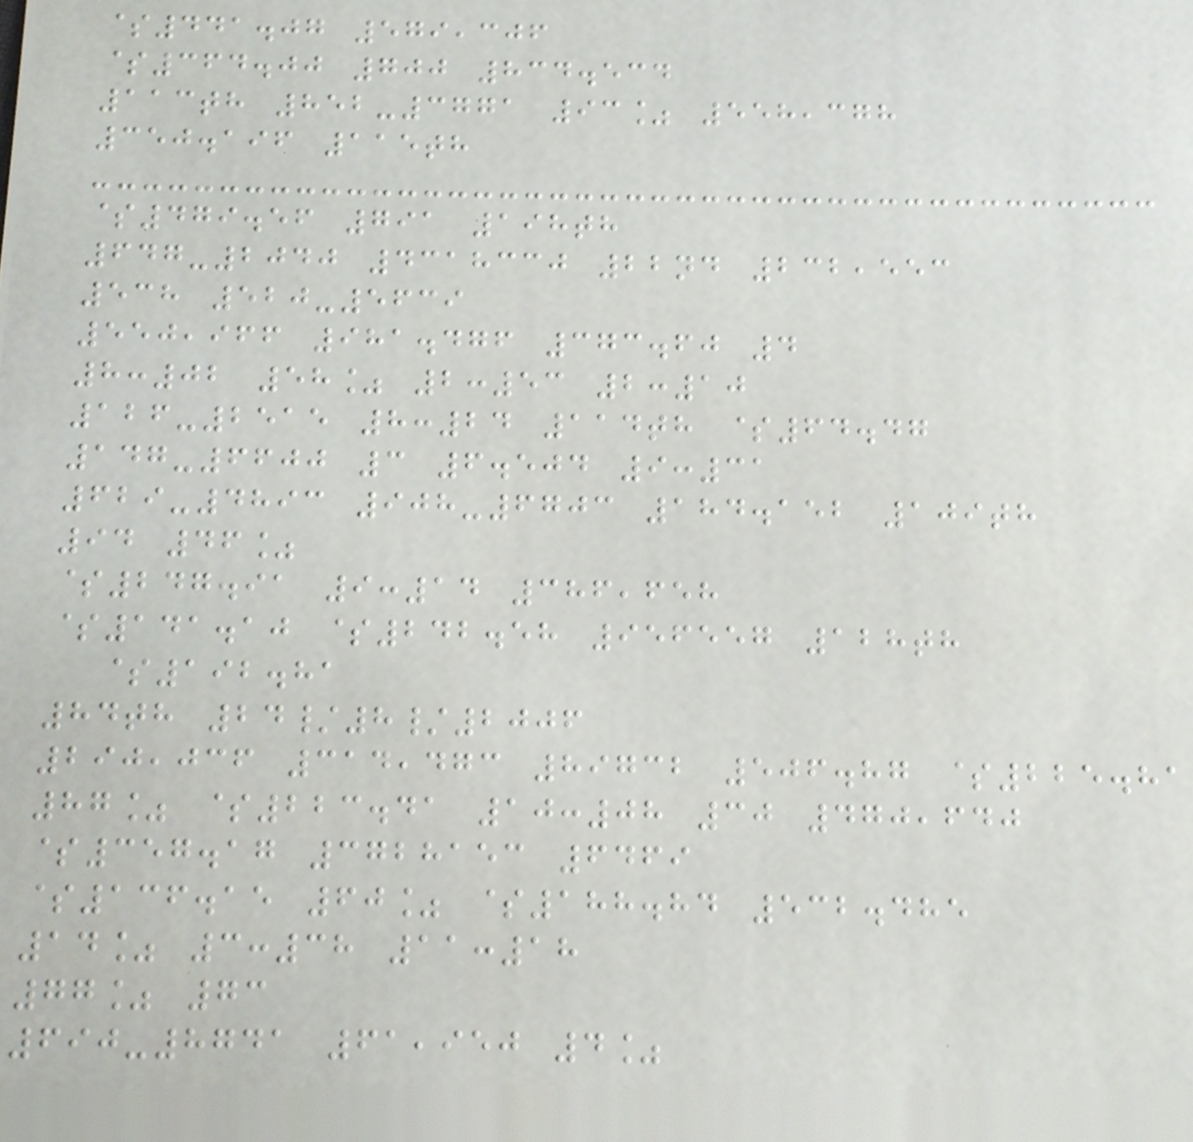$441.07 579,306
$364.00 700 834.534
113th 852-3771 93% 558,378
350.196 115th
$479.56 791 198th
647-2040 4318330 22nd 232,553
538 520-5639
550,966 981.476 373.60 4
8:02 58% 2:53 2:10
126-2515 8:24 114th $64.47
147-6600 3 6.504 9:31
629-4893 908-6703 184.152 109th
94 46%
$247.91 9:14 386,658
$141.10 $242.58 956557 128th
$192.81
84th 24/8/2006
290,036 314,473 89732 506.87 $225.81
87% $223.41 10:08 30 470,640
$357.17 3728153 6469
$136.15 60% $188.84 532.485
14% 3:38 11:18
77% 73
690-8741 61,950 4%
